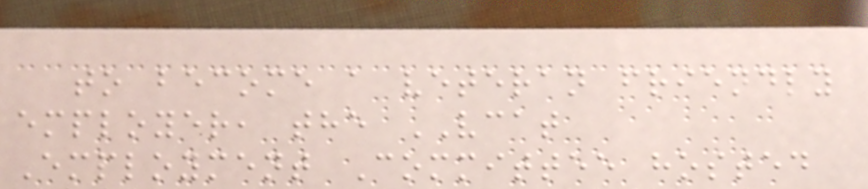to become a veteran friendly
employer, the VCAT
Employment Committee hosted
